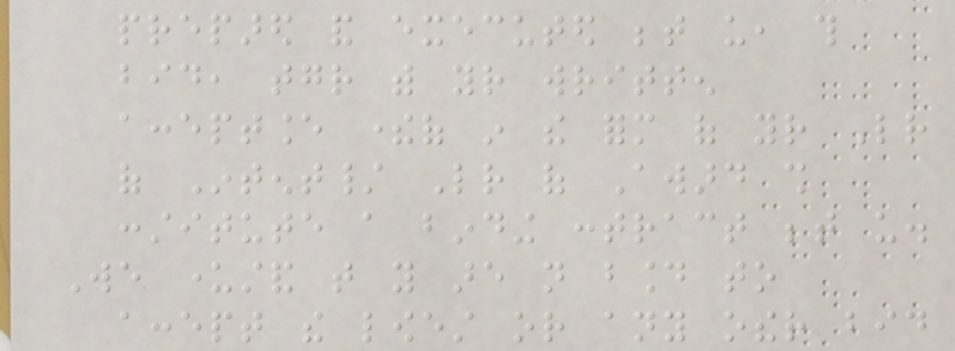prepared and executed between us, this
bid, together with your written
acceptance thereof in the form of your Letter
of Intent/ Letter of Award shall
constitute a binding contract between us.
We understand that you are not bound to
accept the lowest or any other bid
